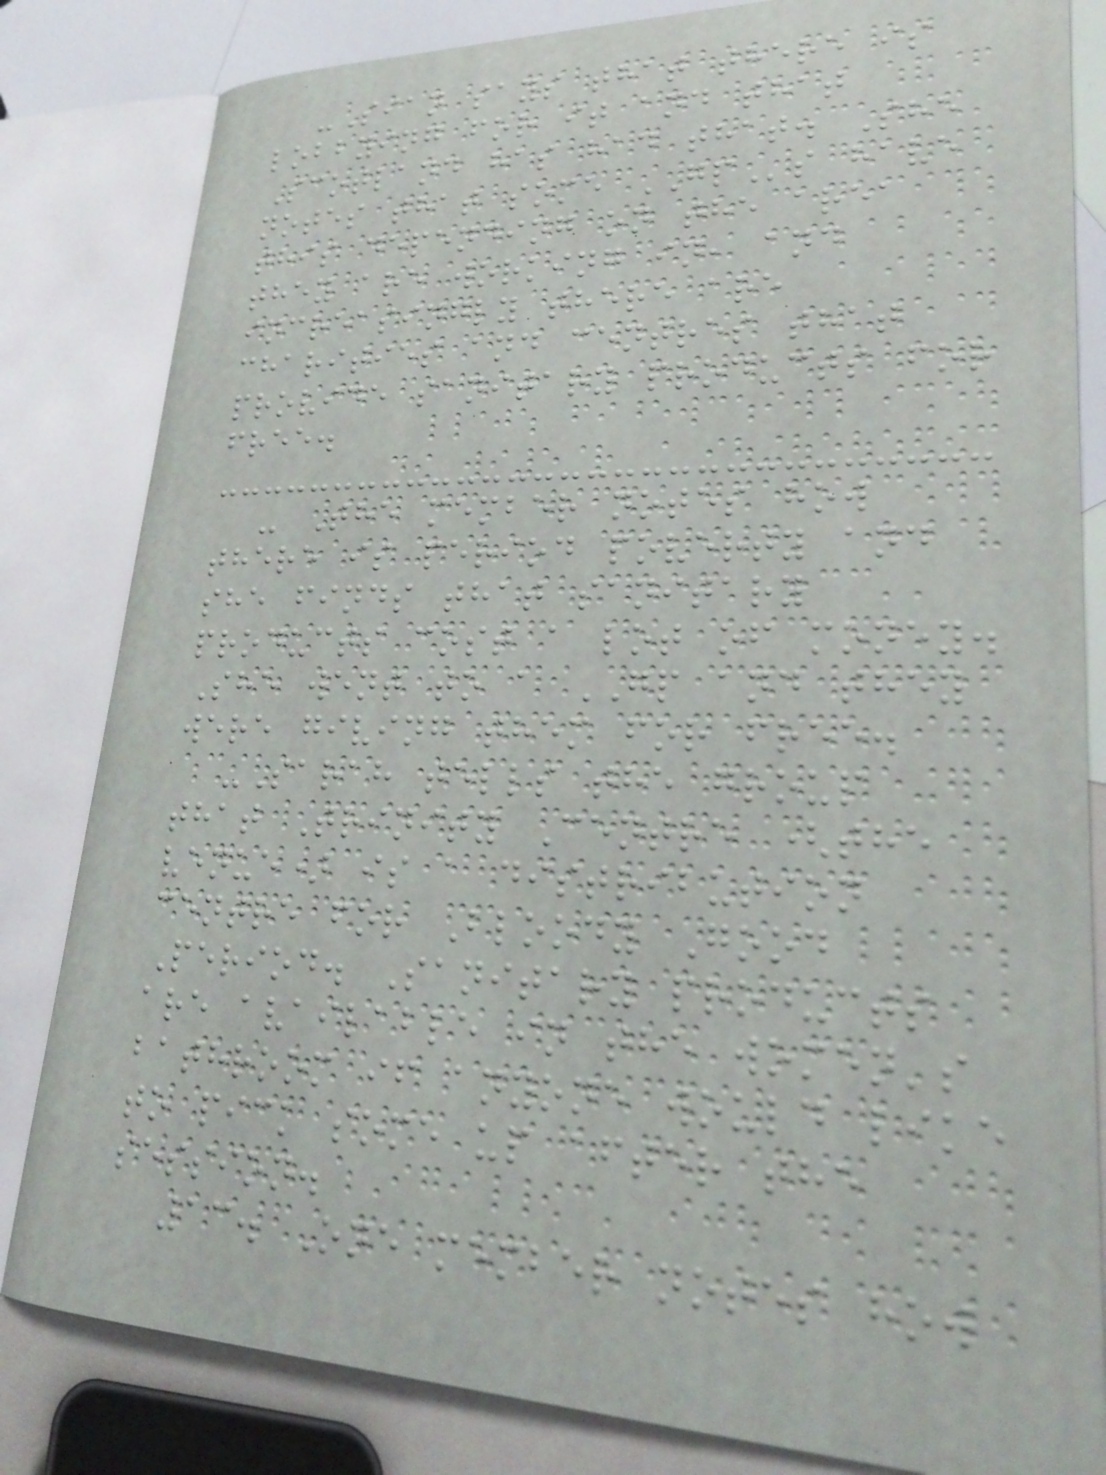-Sian says that there is
lobbying for it and that
Scotland has had that. She
notes that some GPs have
this depending on the area
they are working in, and
increasingly there are
charities and centres that
provide sanitary products for
free.
- The member notes how
there is period poverty and
she finds that sanitary
products cost a lot of money.
She went to a GP and they
were giving them for free.
-Sarah tells the group
that Trinity Centre (the
venue) is a distribution
centre for Bloody Good
Period. Sanitary products
are available in the women's
bathroom if anyone would like
to pick some up after the
session.
13. One member notes how
